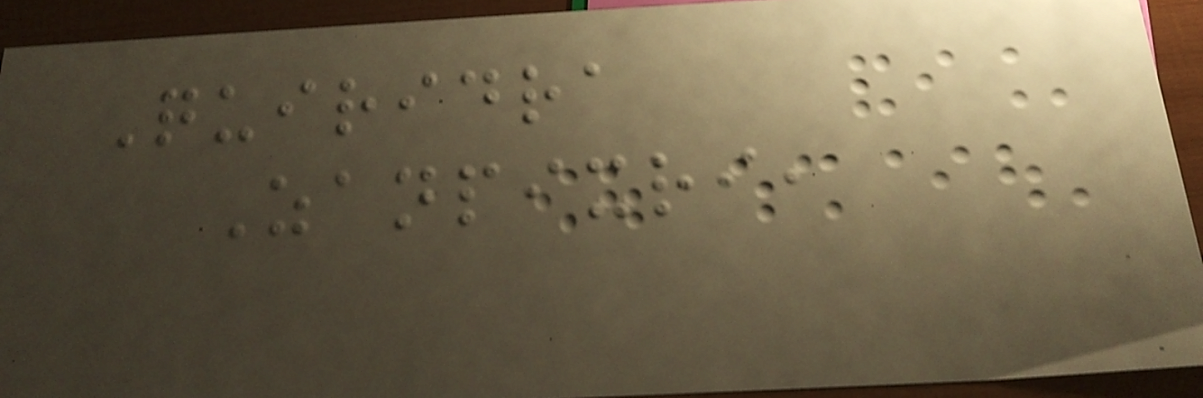Quiridra
Zanpixri,
